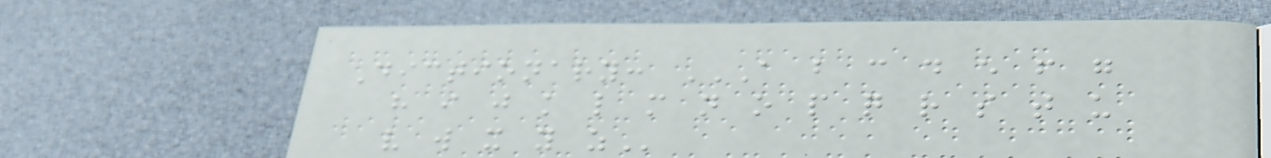Dictionary: A B C D E F G
H I J K L M N O P Q R S T U
V W X Y Z
